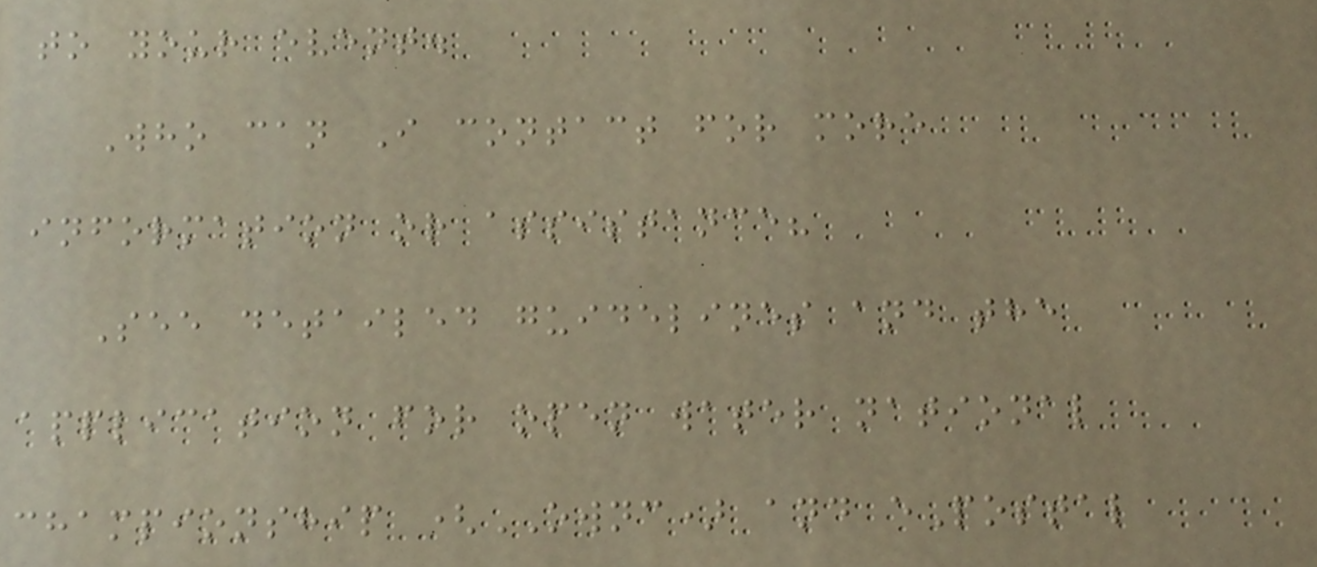to your event.
Who can I contact for more
information or assistance?
See detailed guidelines and the
application for open water national
championship (OWNC) and ePostal
